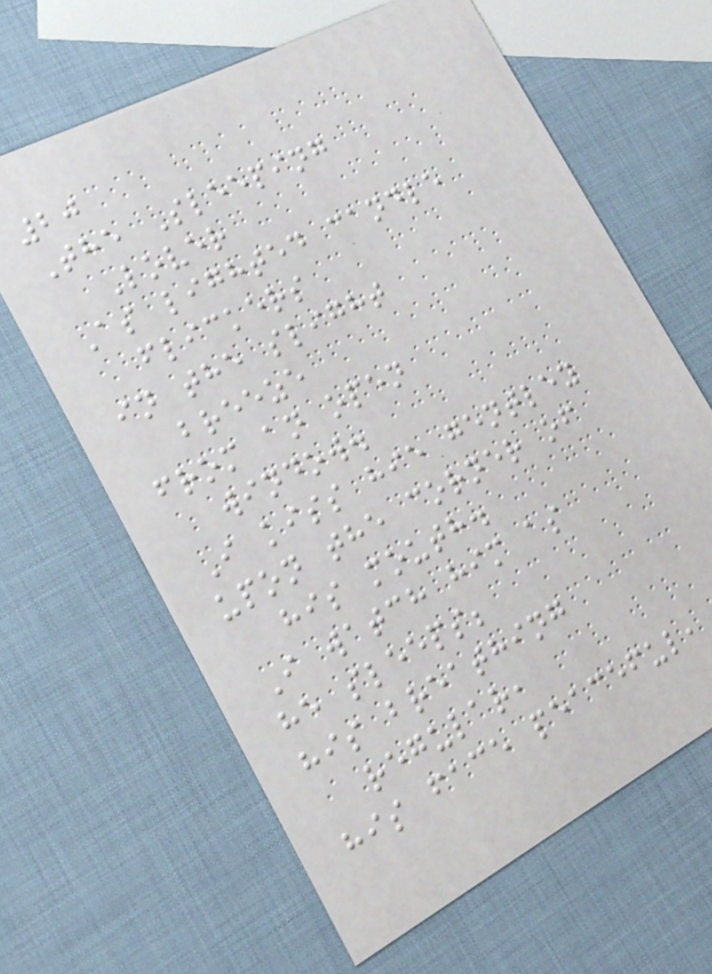20
The Sleeping
Lover
As lighted candle
flickers
in the slight
breeze
from an open
window.
I kiss hie gentley
upon the corner of
his mouth.
I watch him as
he sleeps;
his breathing
regular,
his face peaceful,
